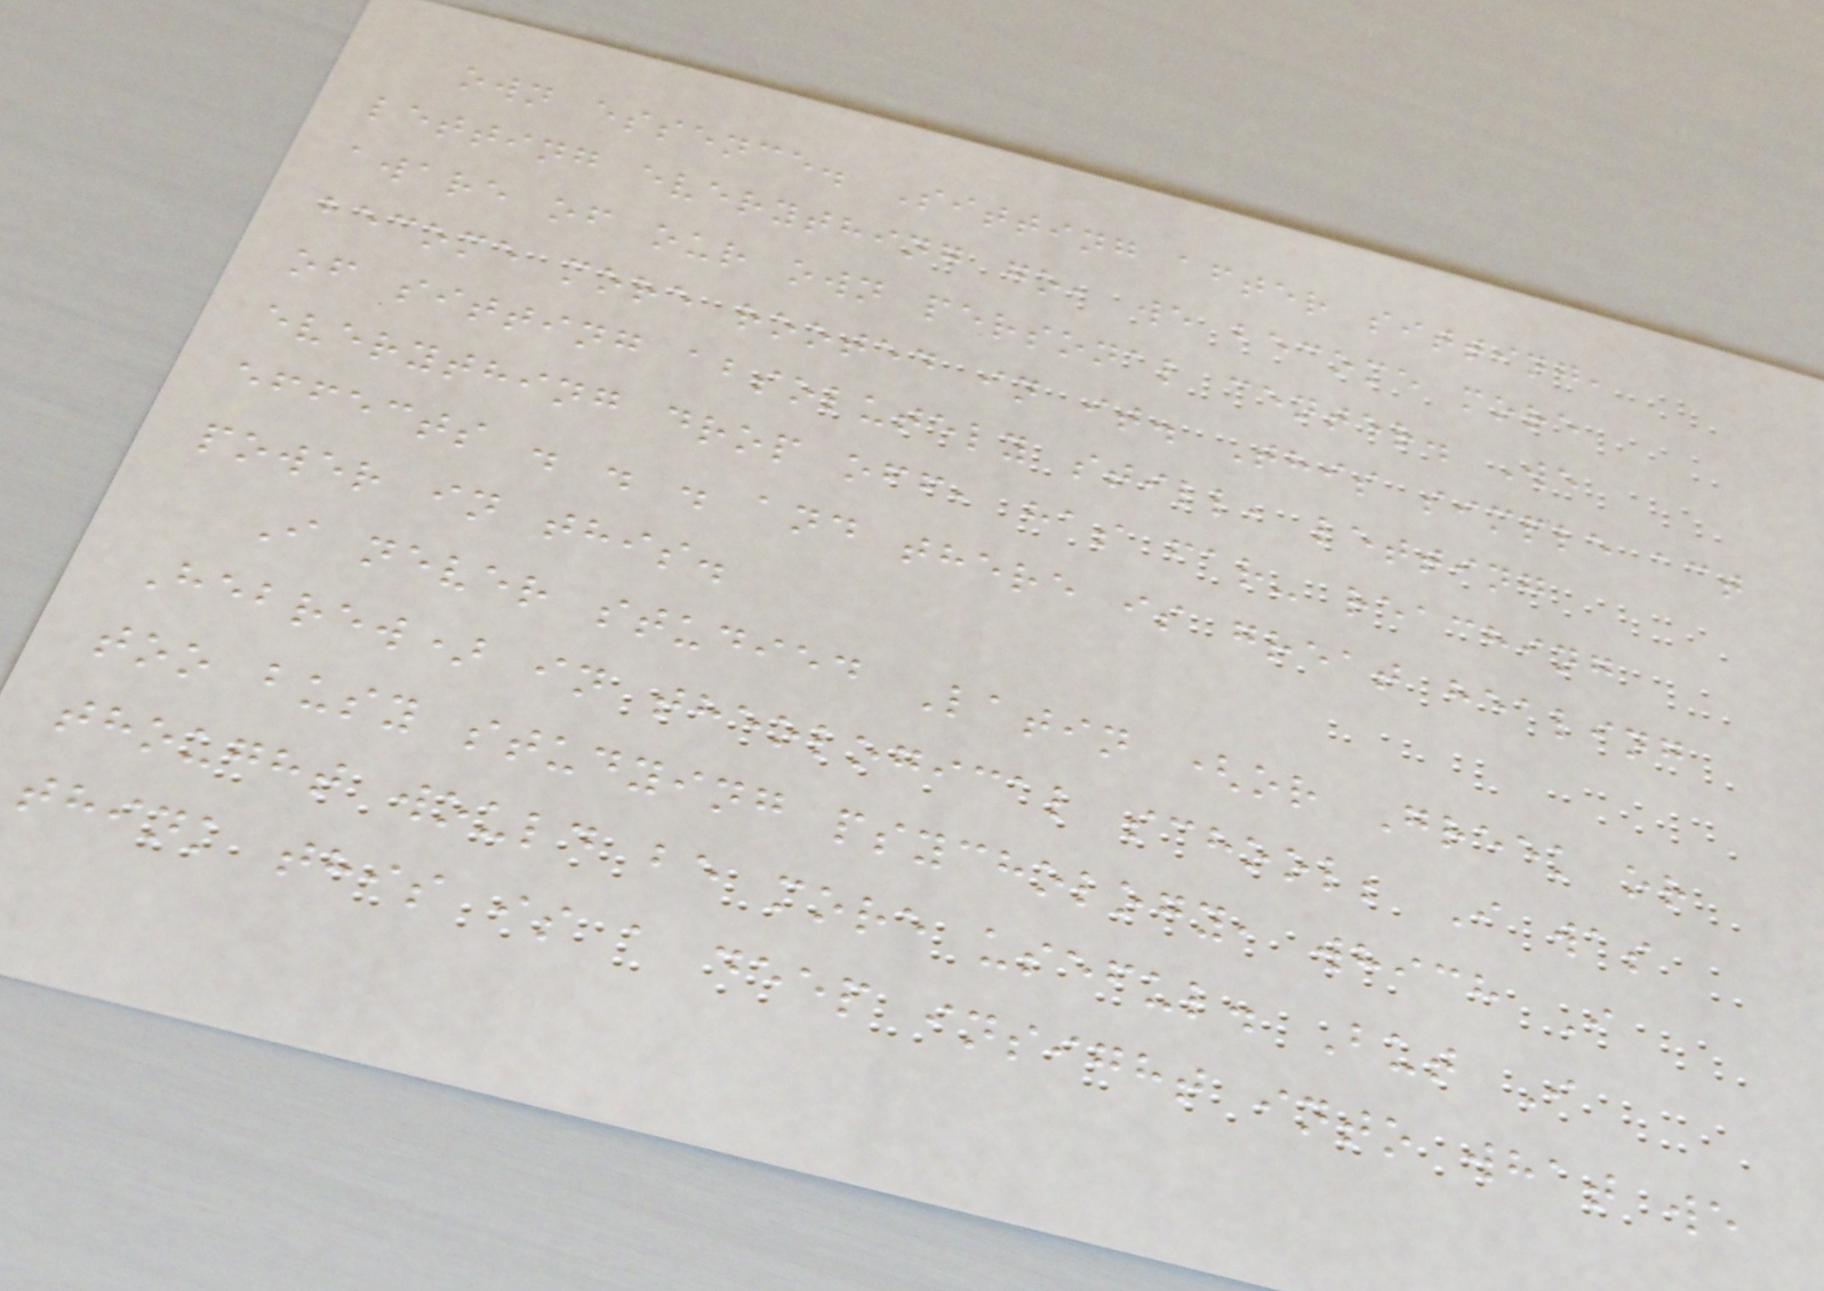own essence. Sitting after sitting,
letting everything go, we become more
aware of our own personal center. We
become more rooted in it. This simple act
of sitting absolutely still, letting
everything drop off, has far- reaching
effects . . . and there is great healing
power in this.
I never studied Latin (or Greek or
Hebrew) in theological school; I was
too busy studying psychology, which I
thought would be more useful. But I
think this is a deep insight into what we
